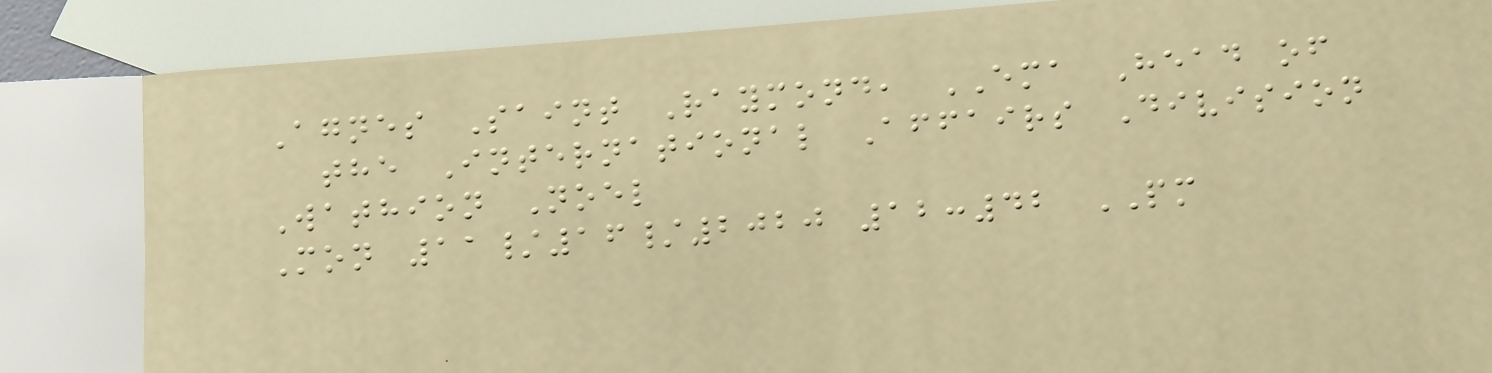Agnes Saint Raymond, EMA Head of
the International Affairs Division
Wathion Noel
Mon 11/16/2020 12:42 PM
